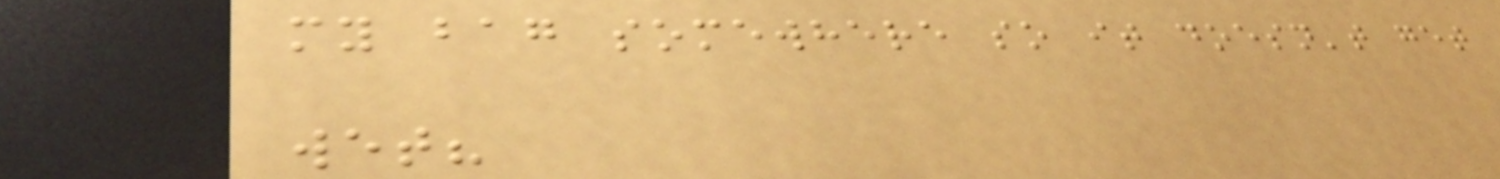my bag somewhere so it doesn't get
wet?
